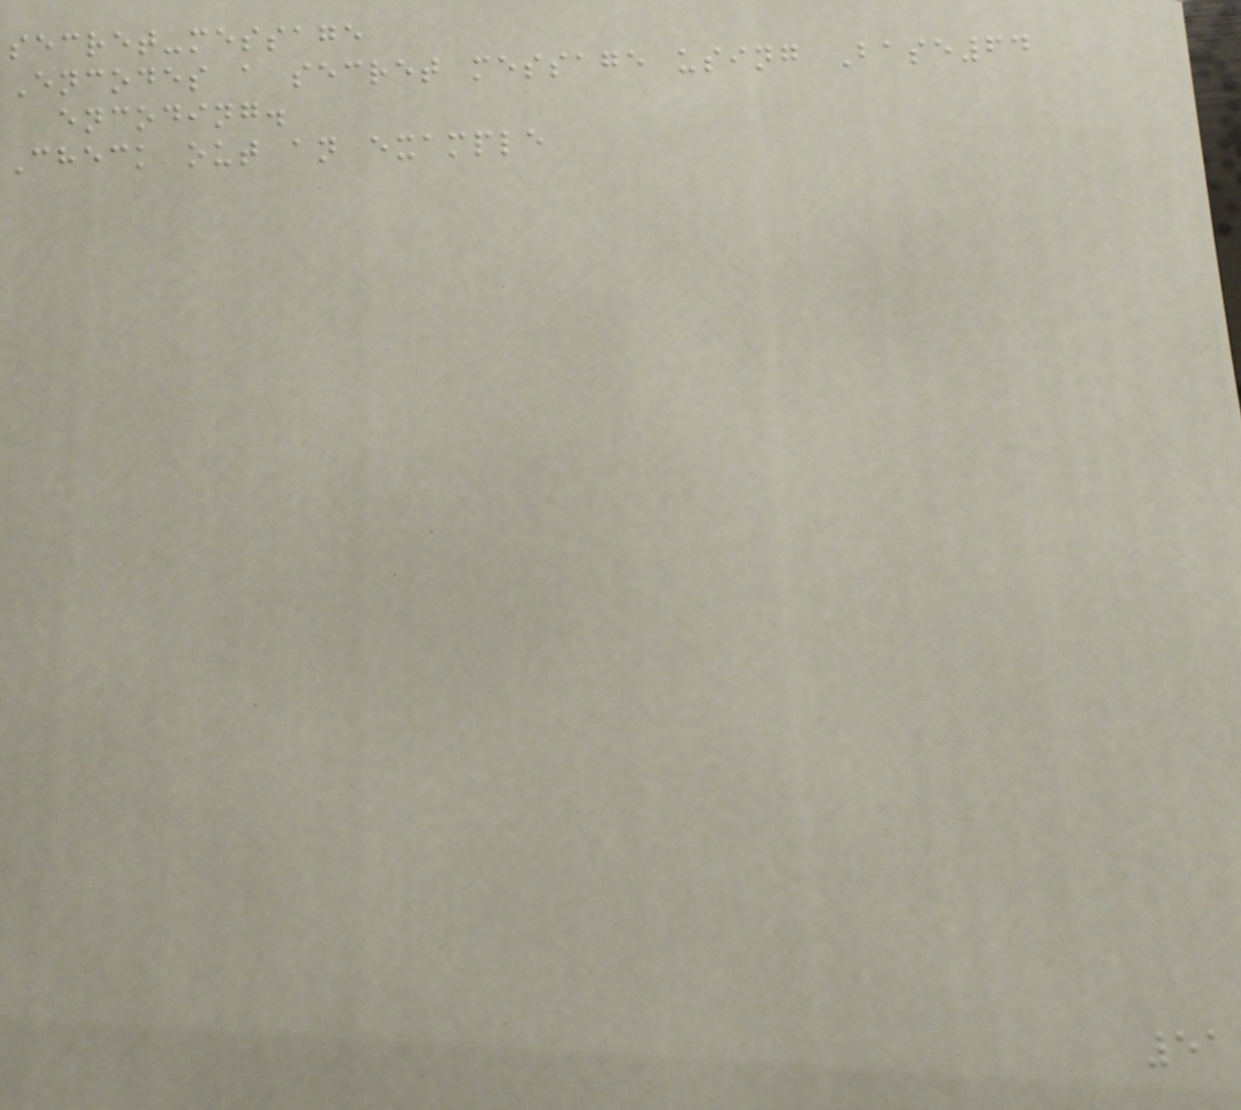secret-message
Encodes a secret message using Base64
encoding.
Check out an example
51
